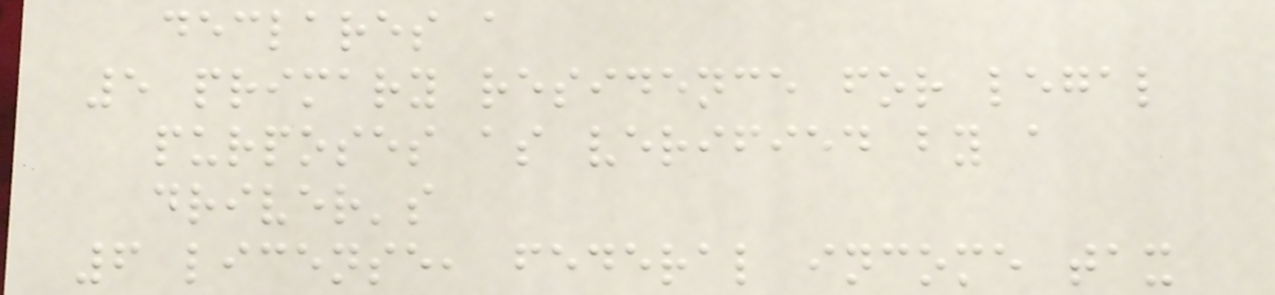declares a
5 primary residence for legal
purposes as verified by a
driver's
6 license, federal income tax
